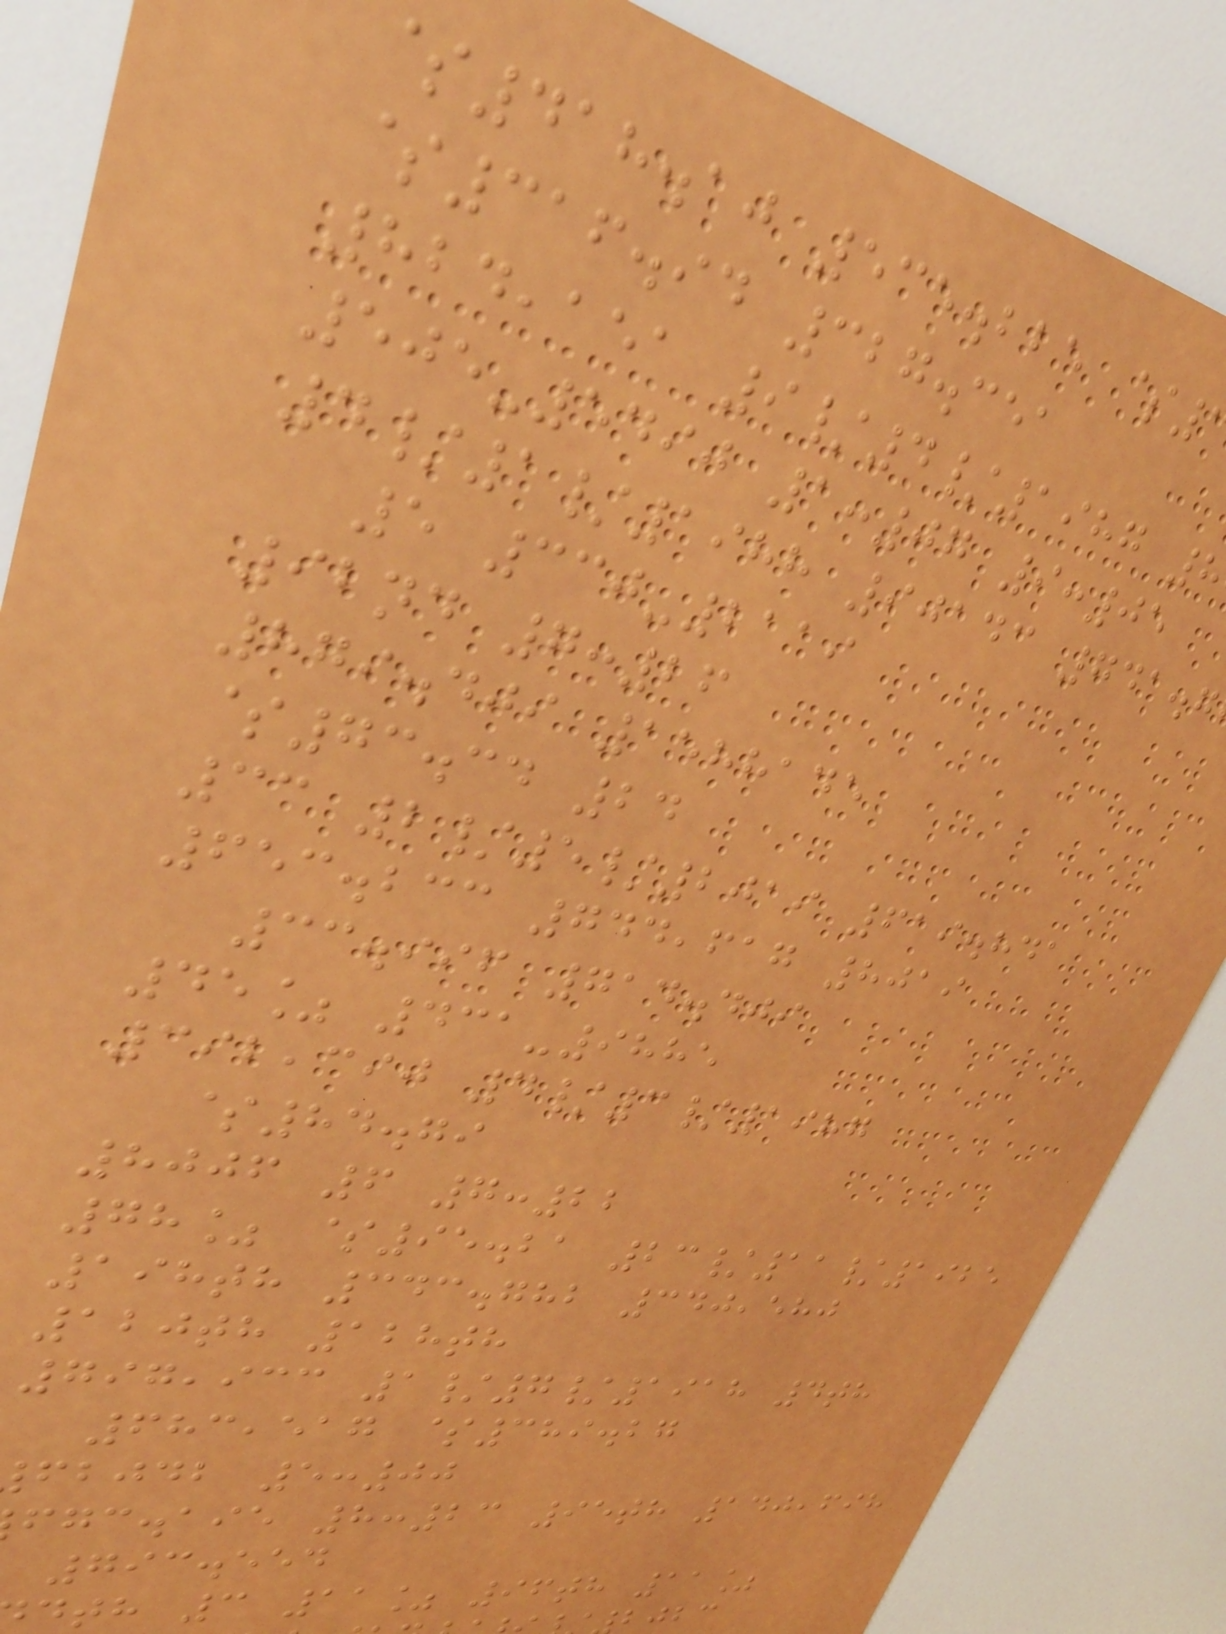$418.10 535.225 $
$316.94 327.351
824,151 9/4/1987
505-5490 1:07 9:05
4/1/1988 90143 741.7
5 330-2119
92nd 7:26
879.409 1588145
$73.34 24
33 2/5/2019 619.841
653.233 744,617 8019
33.996 714.409
45% 431-9885
392,390 4/3/1987
$84.79
8006 6 7:22
78% $95.21 23/11/1925
198th 343.782 340,580
120th 128th
797,933 1/7/1918 4th
683,517 $389.27
fbjdb 5:00
fgc.aie 8:23 95th 140,698
793.554
dth 3 11% 96th 11%
